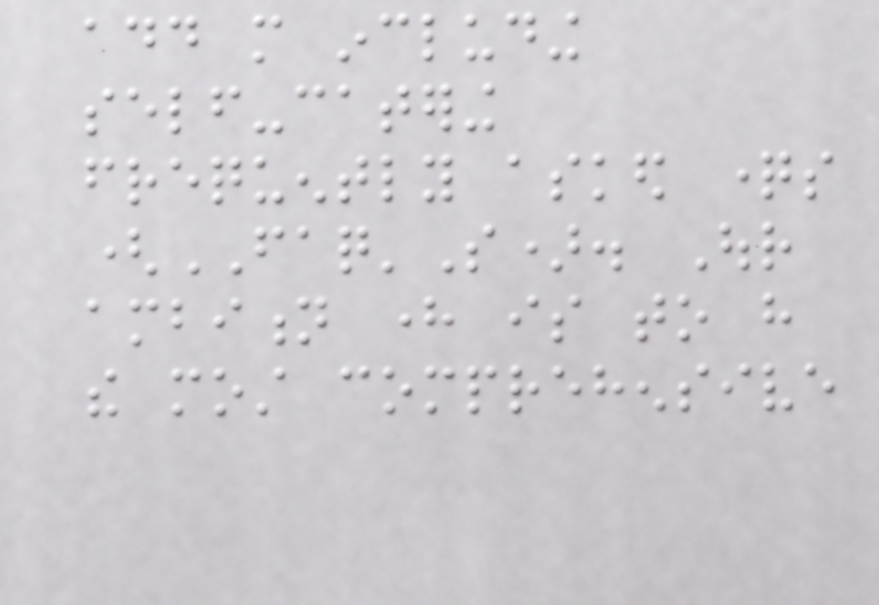add more including
self-catering
frequently asked questions
(FAQ'S). Our
ambition here is to have
the most comprehensive
